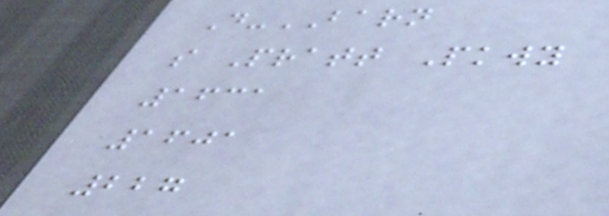D-BARN
s Pratt Pkwy
1631
1601
227
